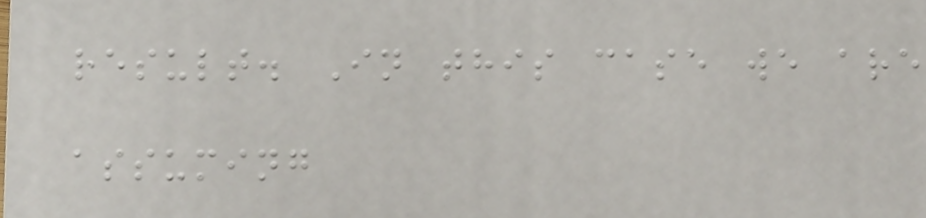result. In this case we are
assuming
